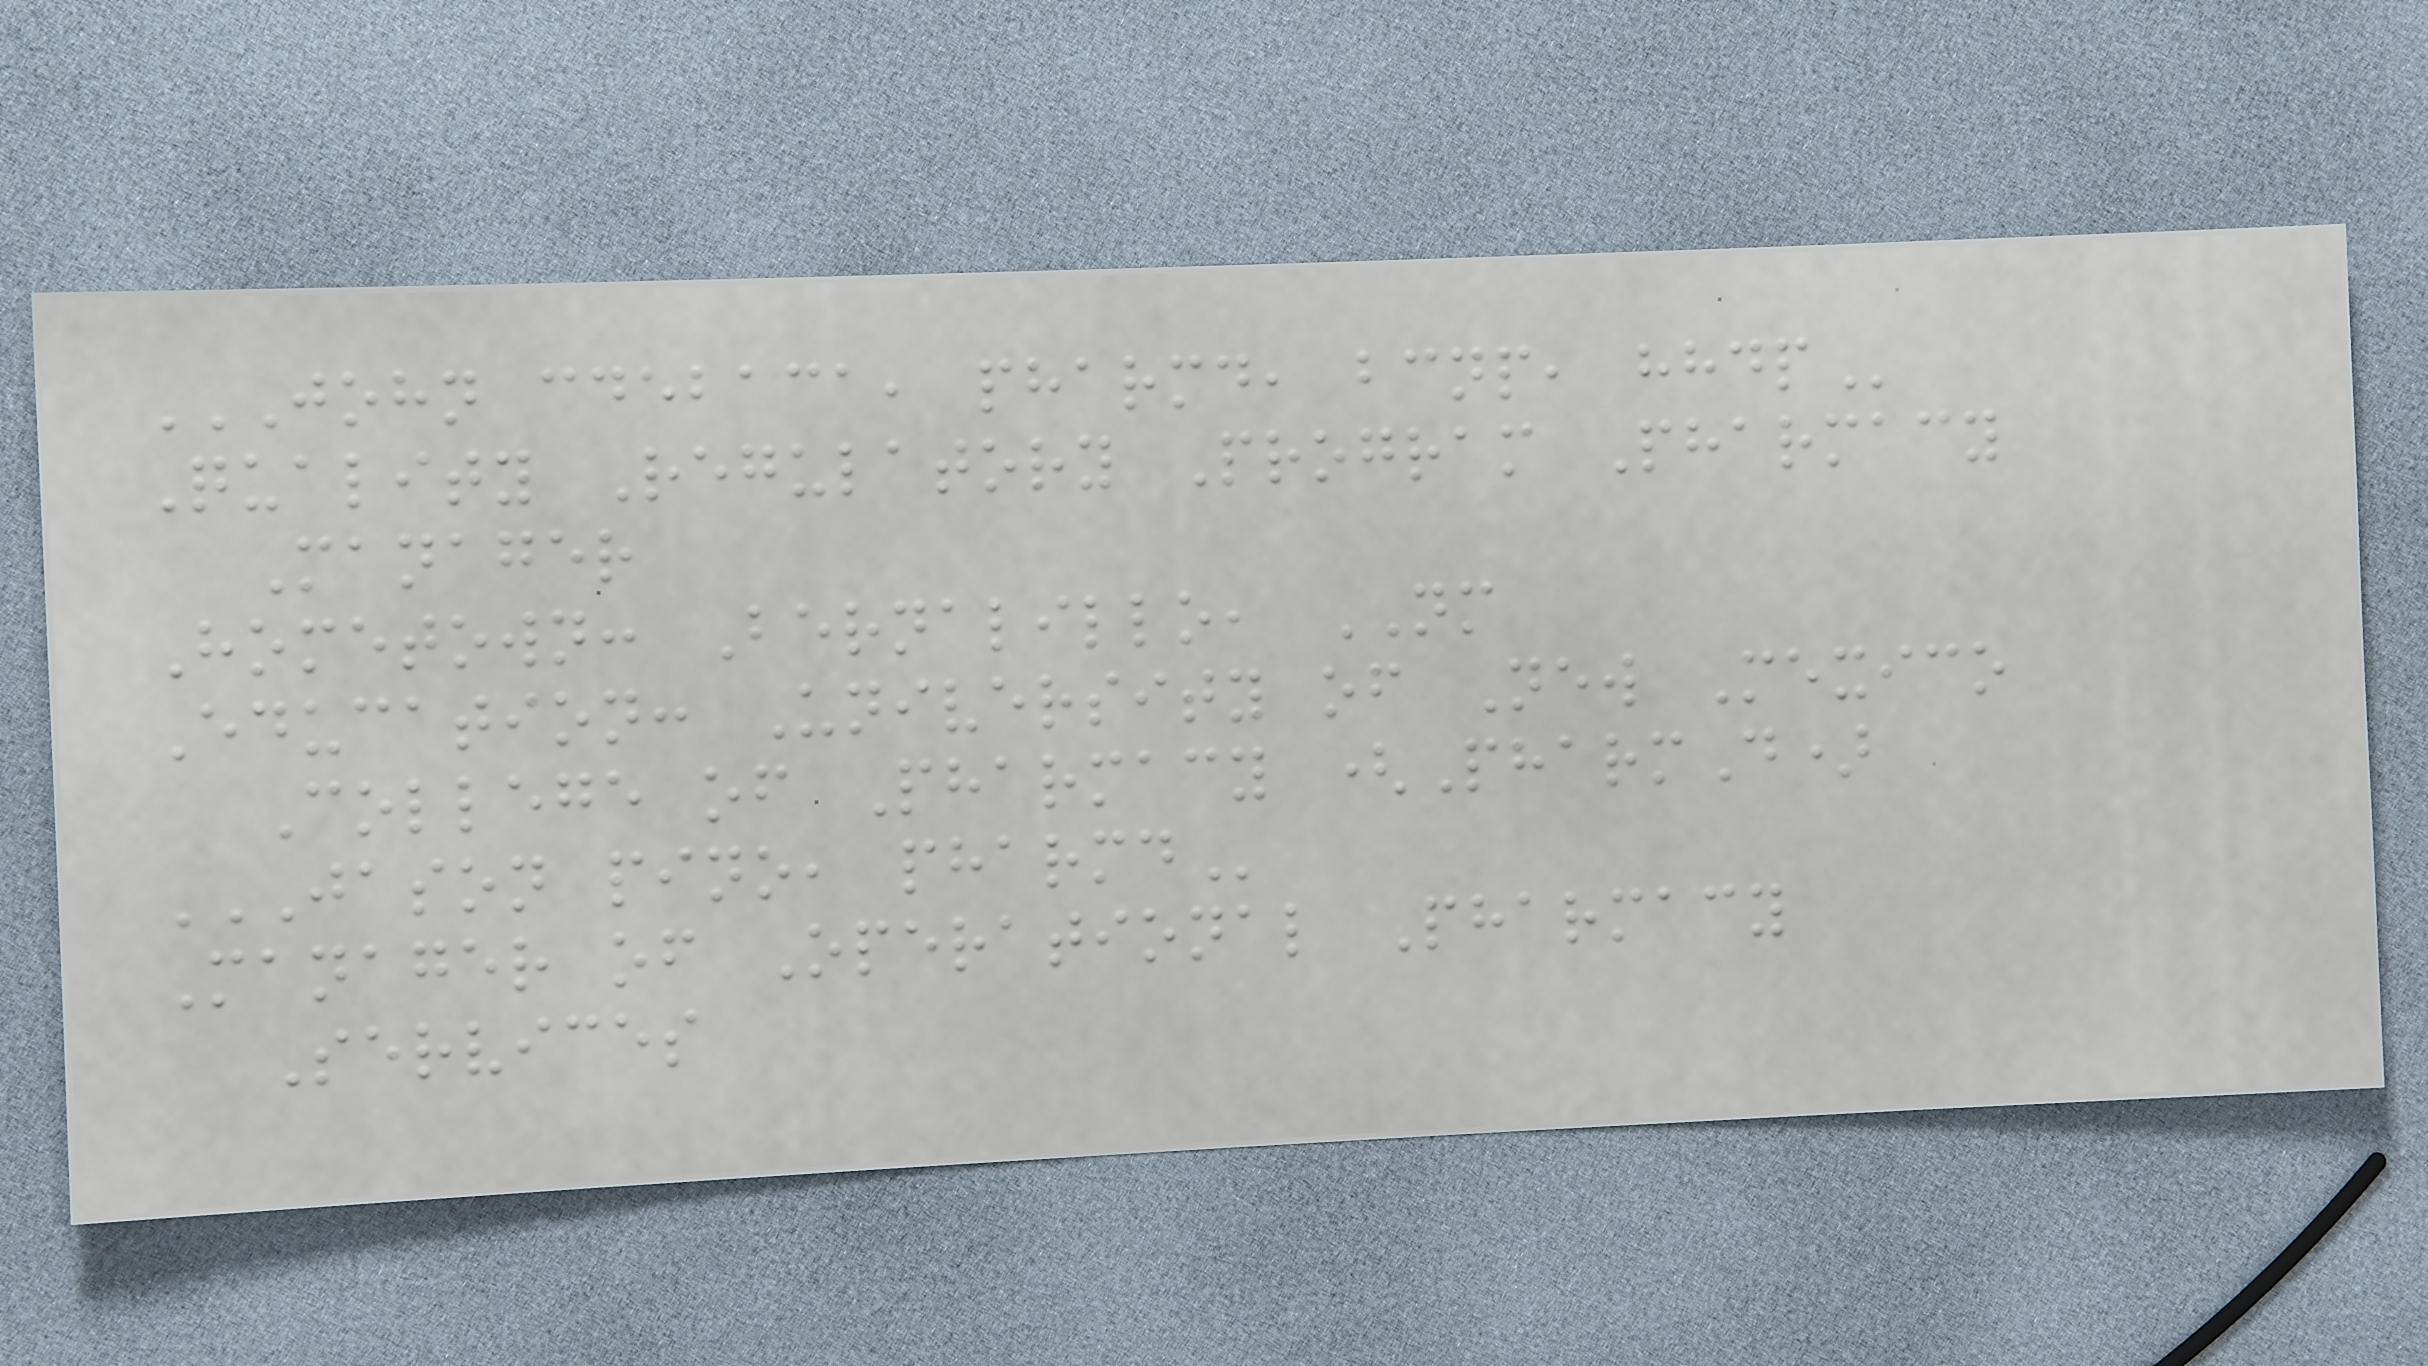JOHN CDEBACA, PHARMD, BCNP, HHDP
Quality Regulatory Program Pharmacy
Manager
Hometown: Bernalillo, NM
Education: University of New Mexico
College of Pharmacy (PharmD)
JASON PINO, PHARMD
Manager of Operational Pharmacy
Services
